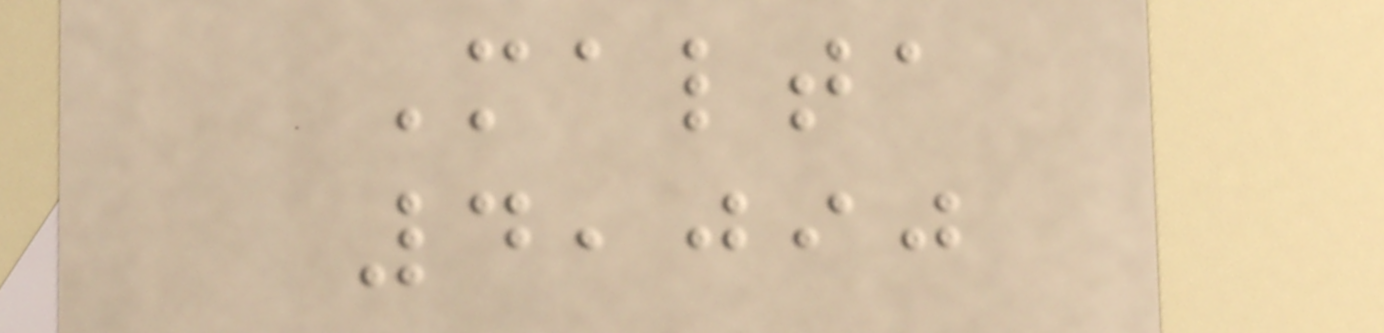Malta
4,090
